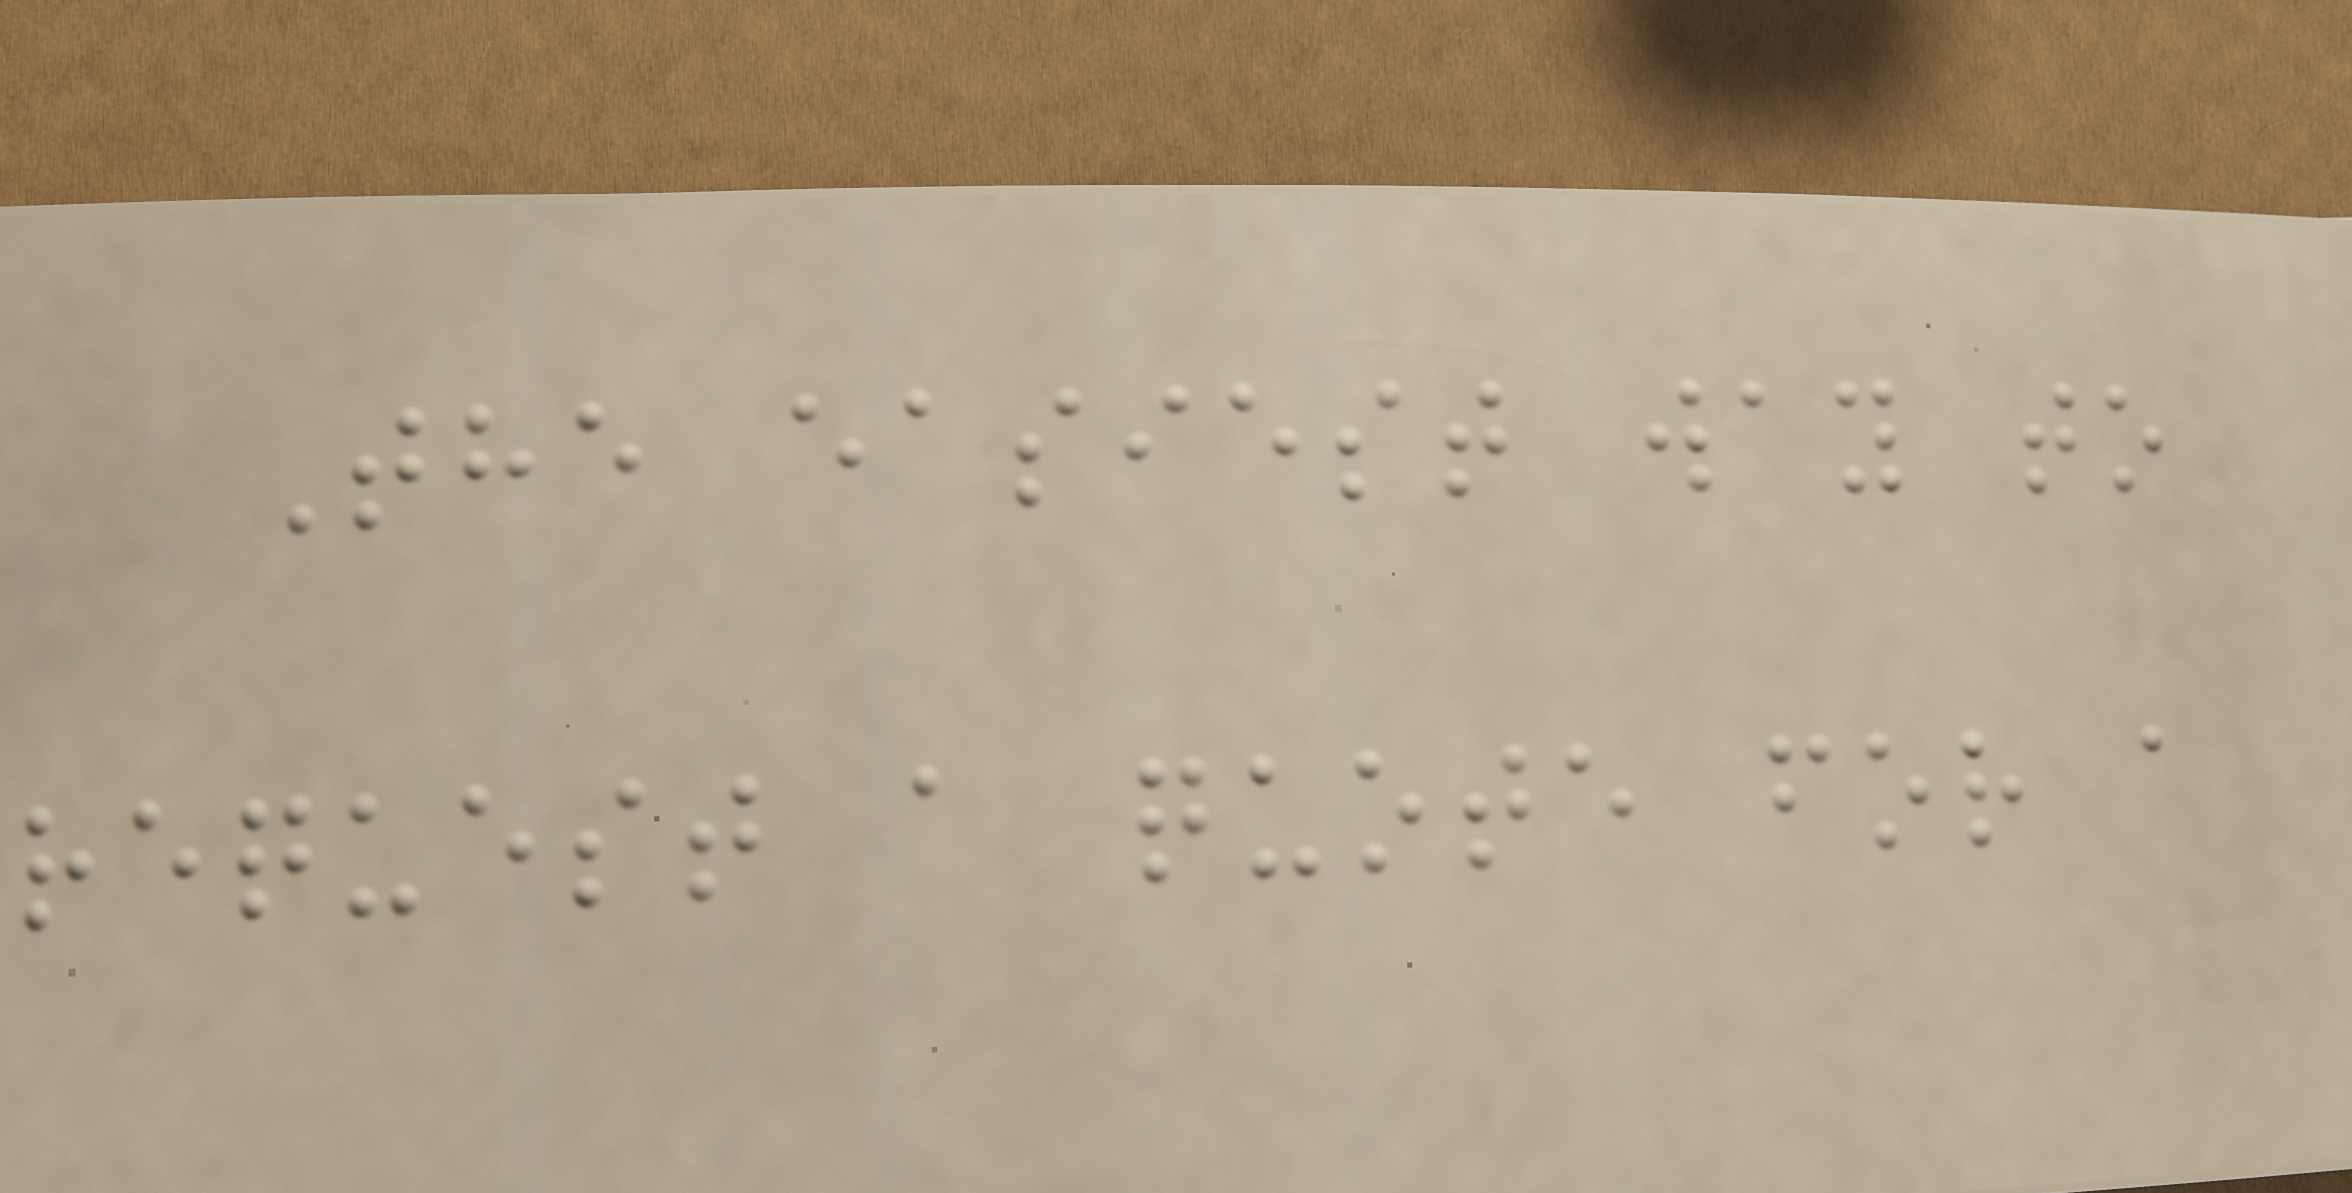The easiest way to
request a quote for a
